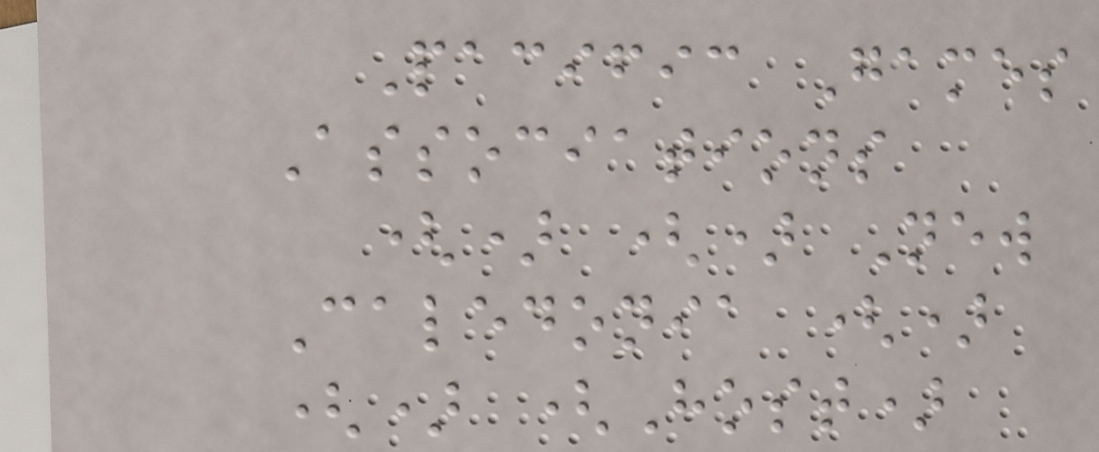Pacific Games
Associations
() () New
Caledonia ()
() (Host)
